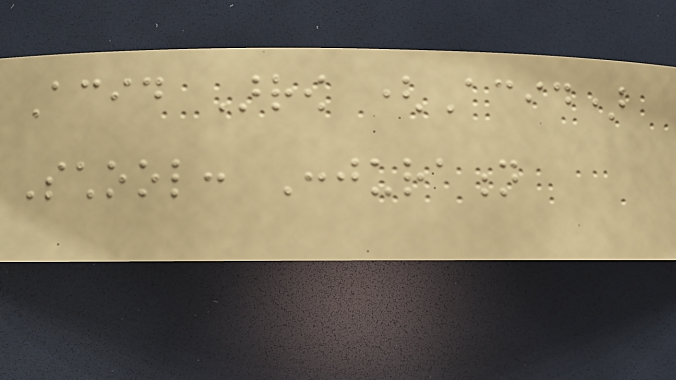Acid Arrow (Acid)
School: Conjuration
